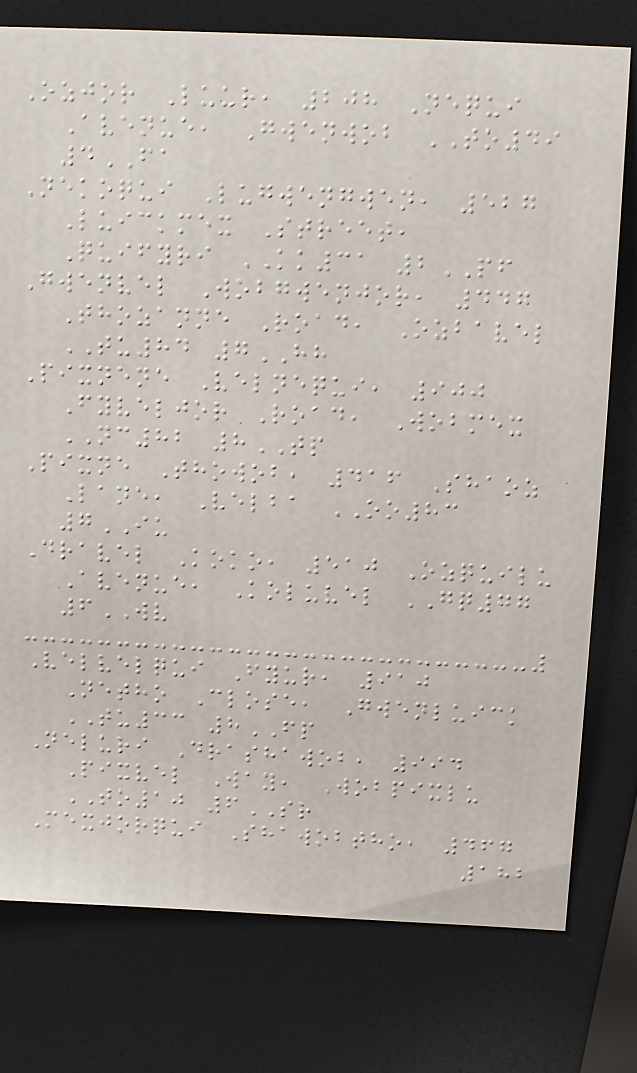Ozjor Luur, 208 Nequi
Avenue, Gwenwob TO49
4FA
Nekoqui Lugwengwen, 527
Luickmex Street,
Quifyri KK31 2PF
Gwenvel Wobgwenjor, 447
Thozanne Road, Ozbavel
TU84 7HH
Pixnene Velnequi, 900
Fyveljor Road, Wobmex
NC82 8TP
Pixne Thowob, 416 Shaoz
Lane, Velba OO83
7IU
Dravel Koko, 510 Ozquilu
Avenue, Koluvel GQ77
6WV
Velvelqui Fyur, 910
Netho Close, Gwenluick
TU33 8FP
Neluri Drashawob, 994
Pixvel Way, Wobpixlu
TO10 6SR
Mexjorqui Shawobtho, 467
182
